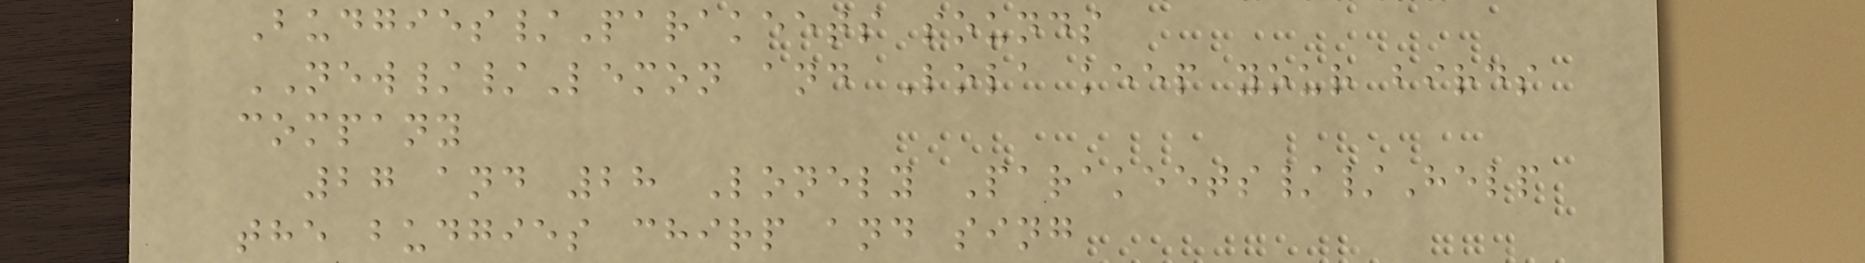Budgies/Parakeets sounds
NEW//Lemon and Lola keep your birds
company
27 and 28 Lonely Parakeets//Help
the budgies chirp and sing
